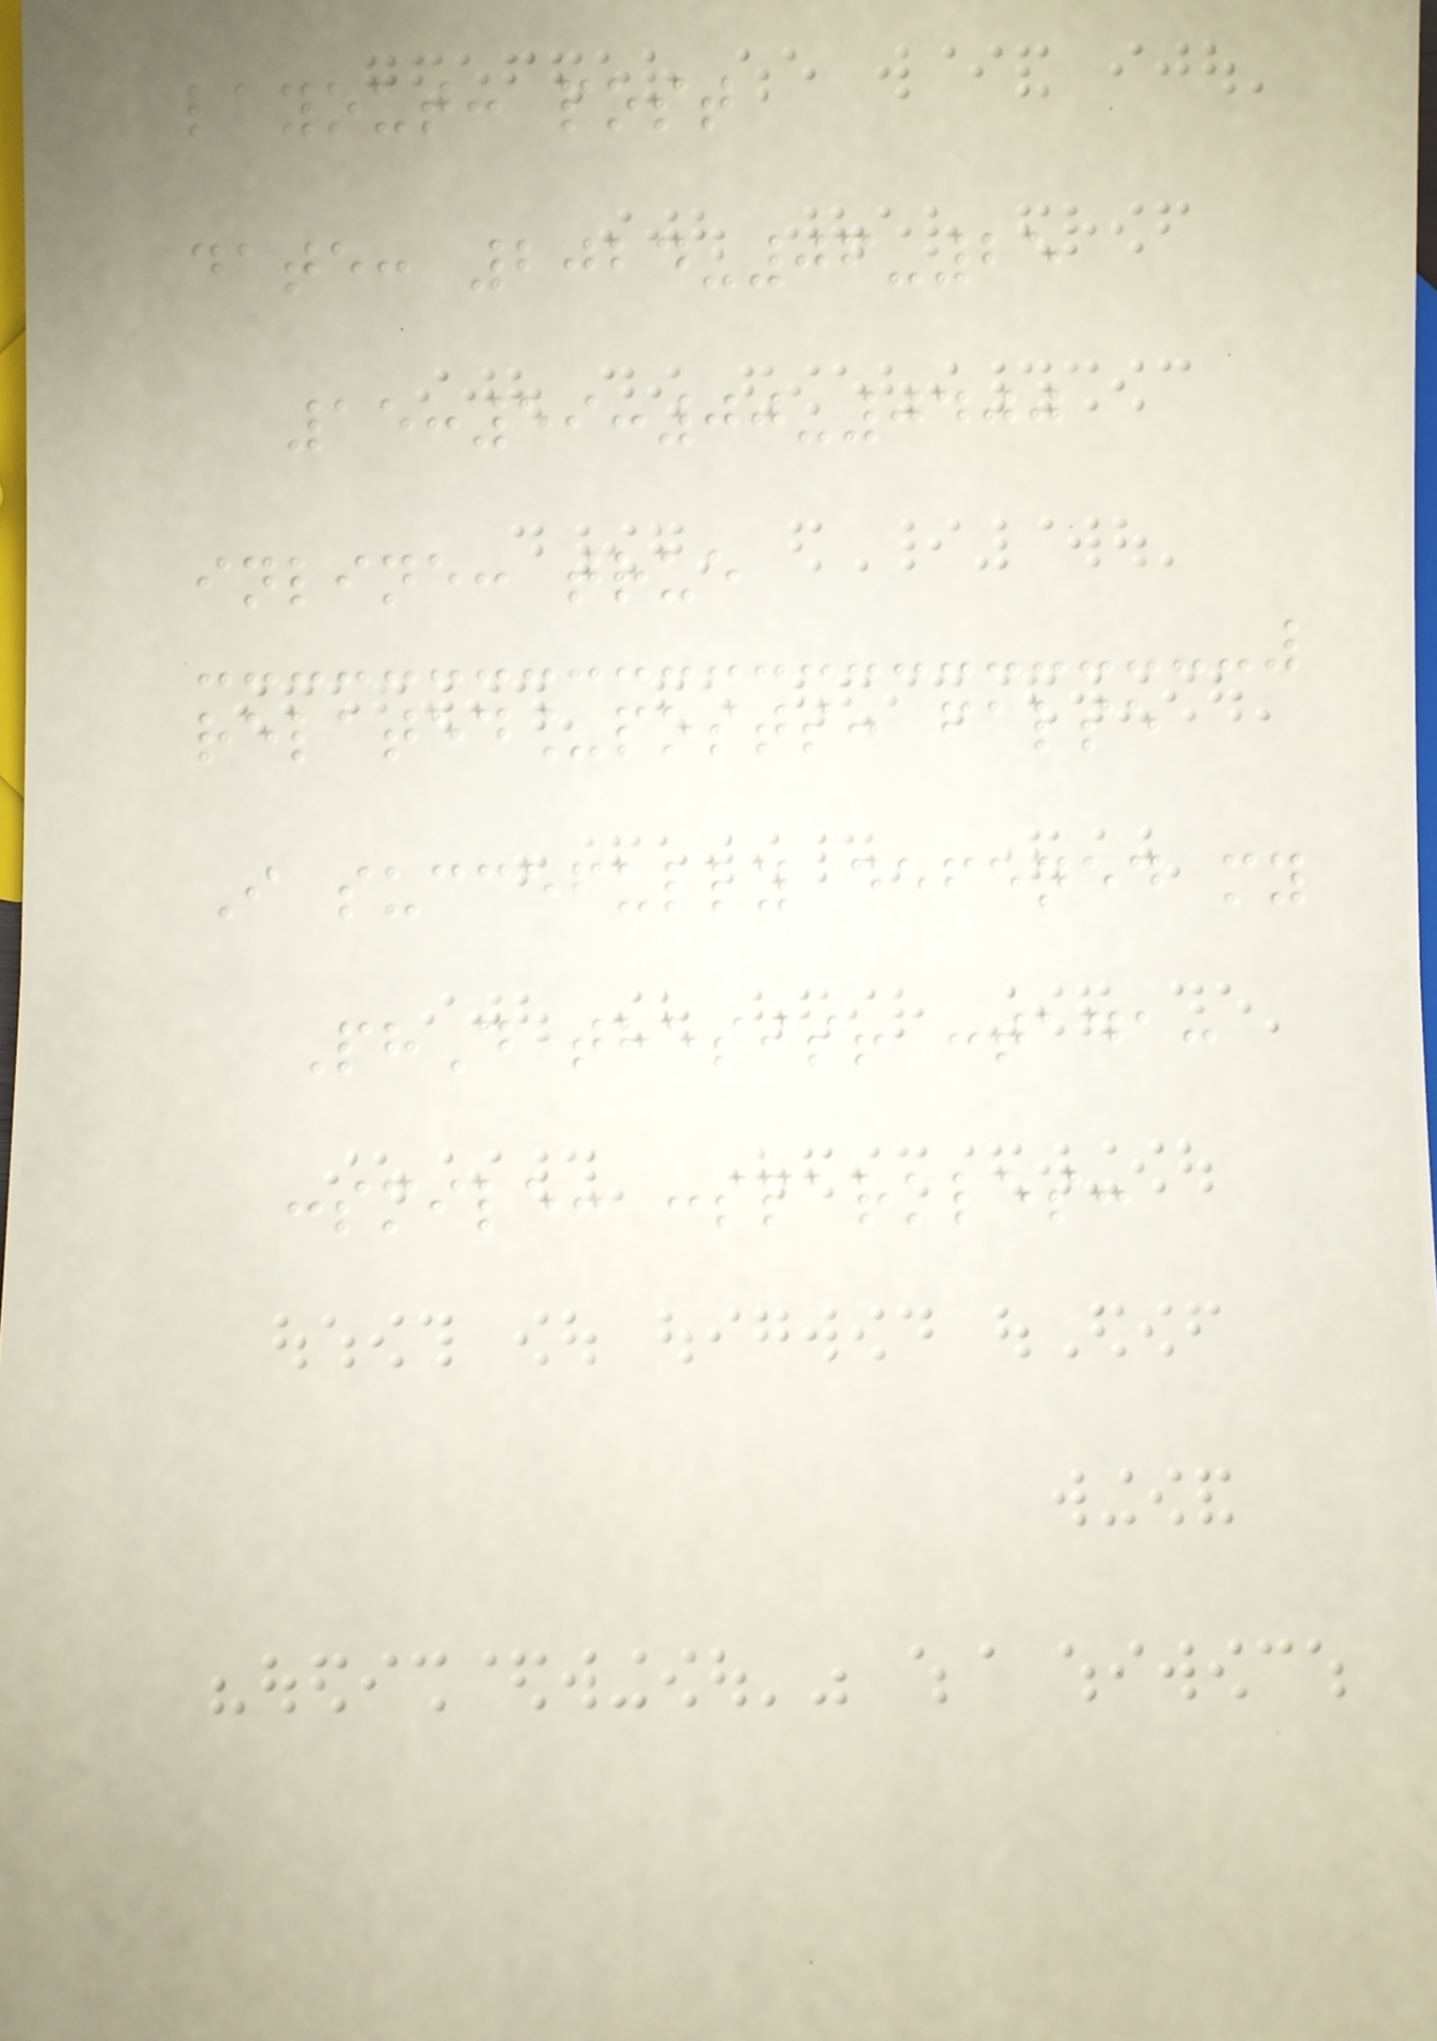layout: post
date: 2024-06-25
15:59:00-0400
inline: true
related_posts: false
I succefully defened my
PhD thesis! :tada:
:smile: :sparkles:
